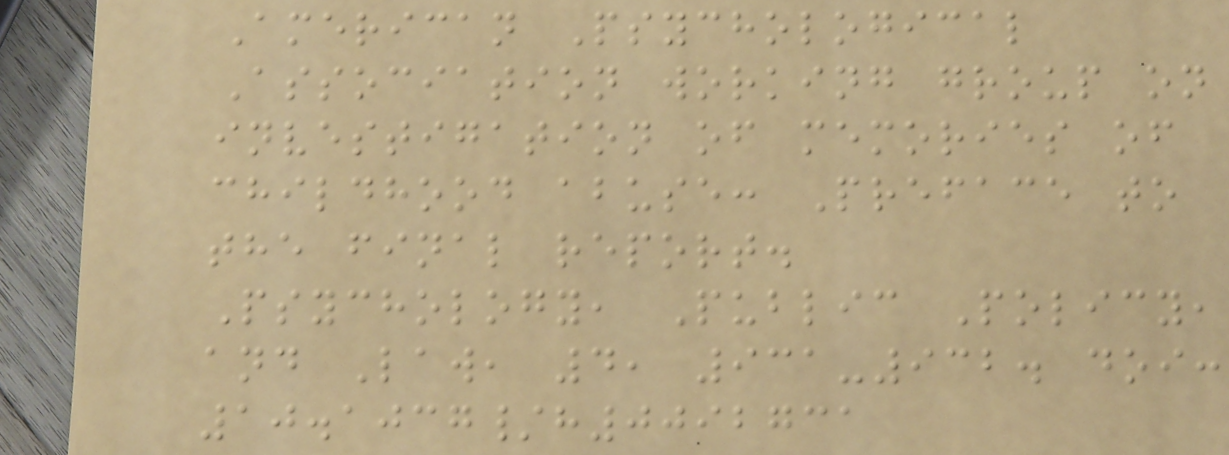American Psychological
Association working group on
investigation of memories of
childhood abuse: Preface to
the final report.
Psychology, Public Policy,
and Law, 4, 931-932. doi:
10.1037/h0092731
